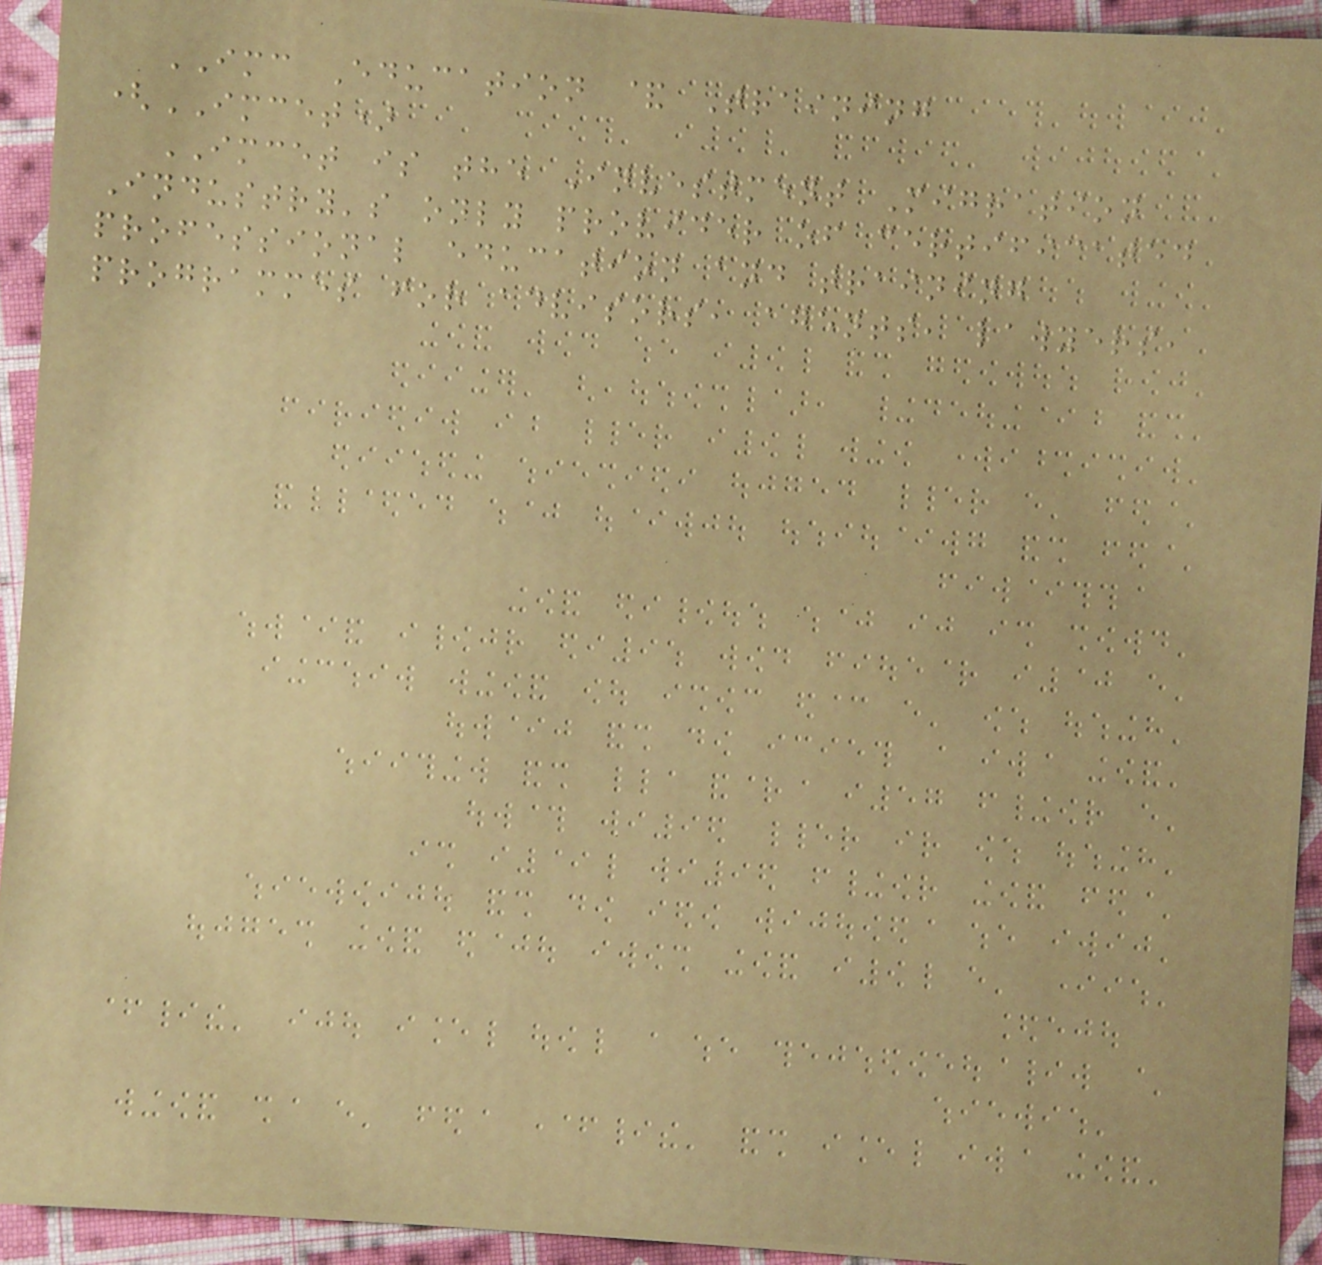IMC Education & Training
(IMCET)
IMCET is the Investment Migration
Industry's only provider of certificated
professional education and training
programmes for advisors, agents, lawyers,
